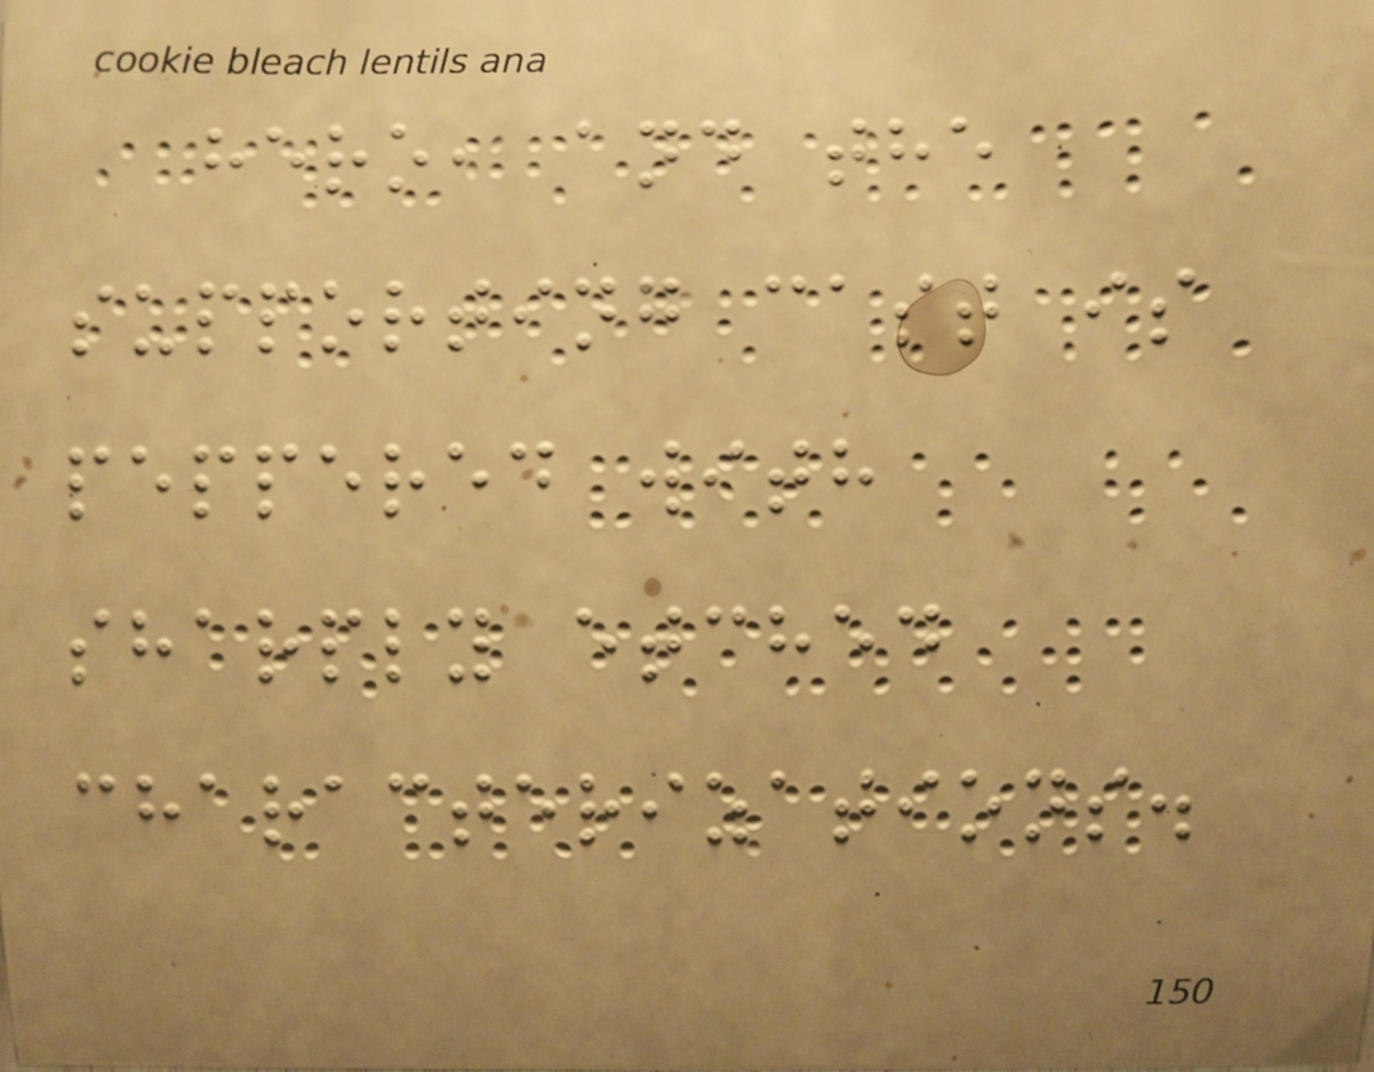hero, and the
supporting cast is
peppered with
sharply etched
characterizations.
